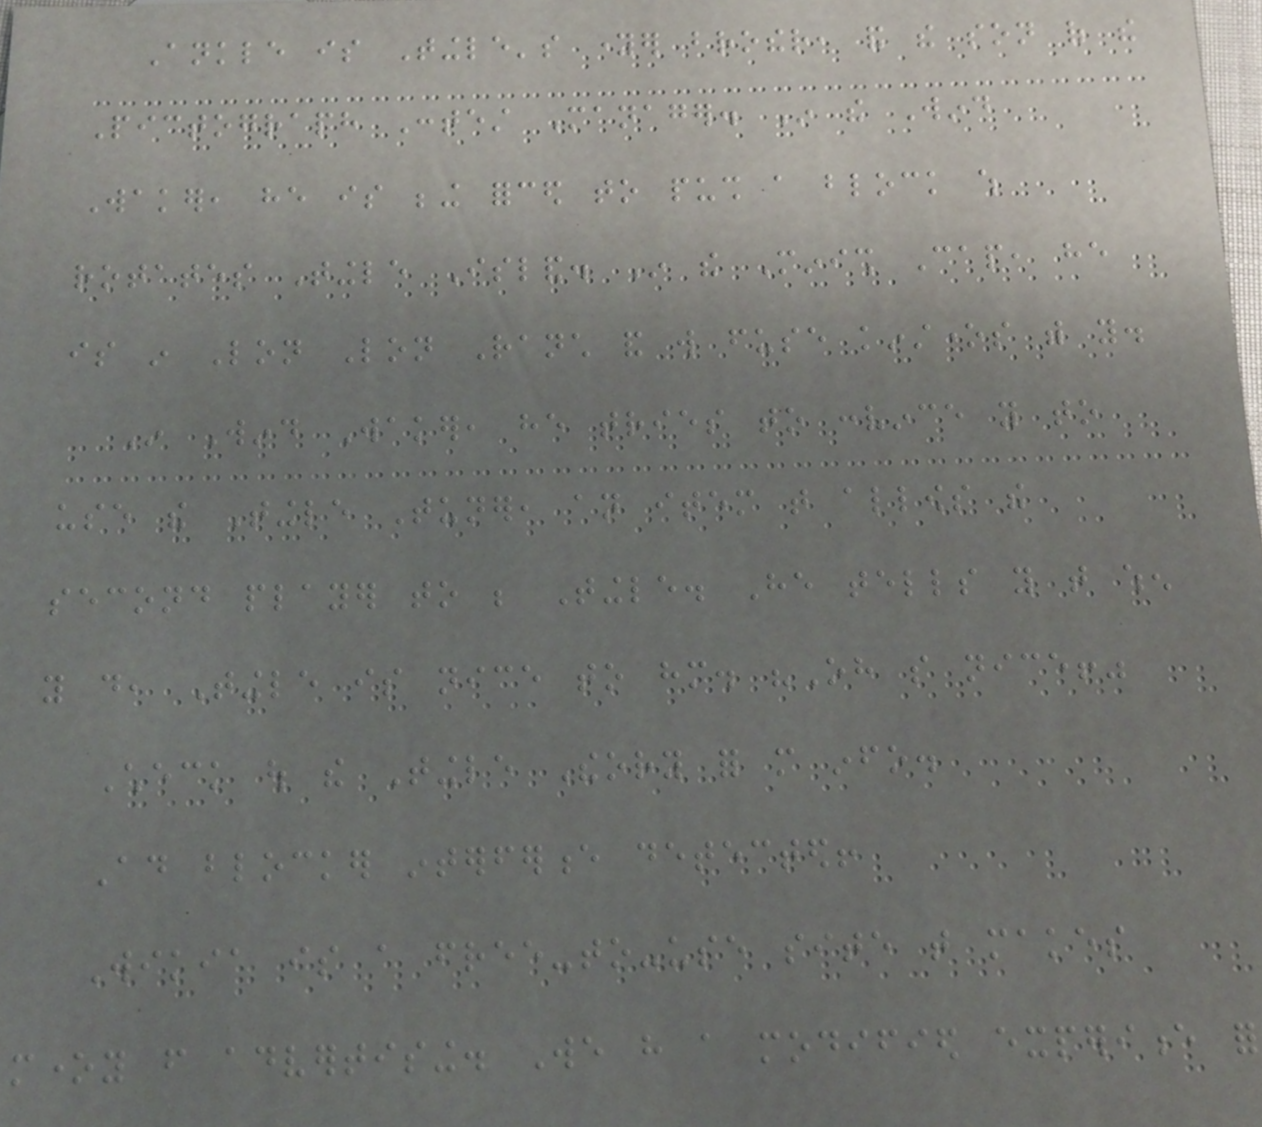Ankle is Tingle's younger brother, and the son of the
Pictograph Contest Manager. In the Wind
Waker, he is being forced to push a block which
rotates Tingle Island. In the Minish Cap, he
is in Lon Lon Ranch and will fuse kinstones with you.
In Wind Waker, he tries to convince you to
use the Tingle Tuner, an item that allows the
second player to be Tingle. He tells you that when
you do, Tingle is nice to him. "Oh so nice!"
Check out the Tingle Theory for more info.
Ad blocker interference detected!
Wikia is a free-to-use site that makes
money from advertising. We have a modified experience for
